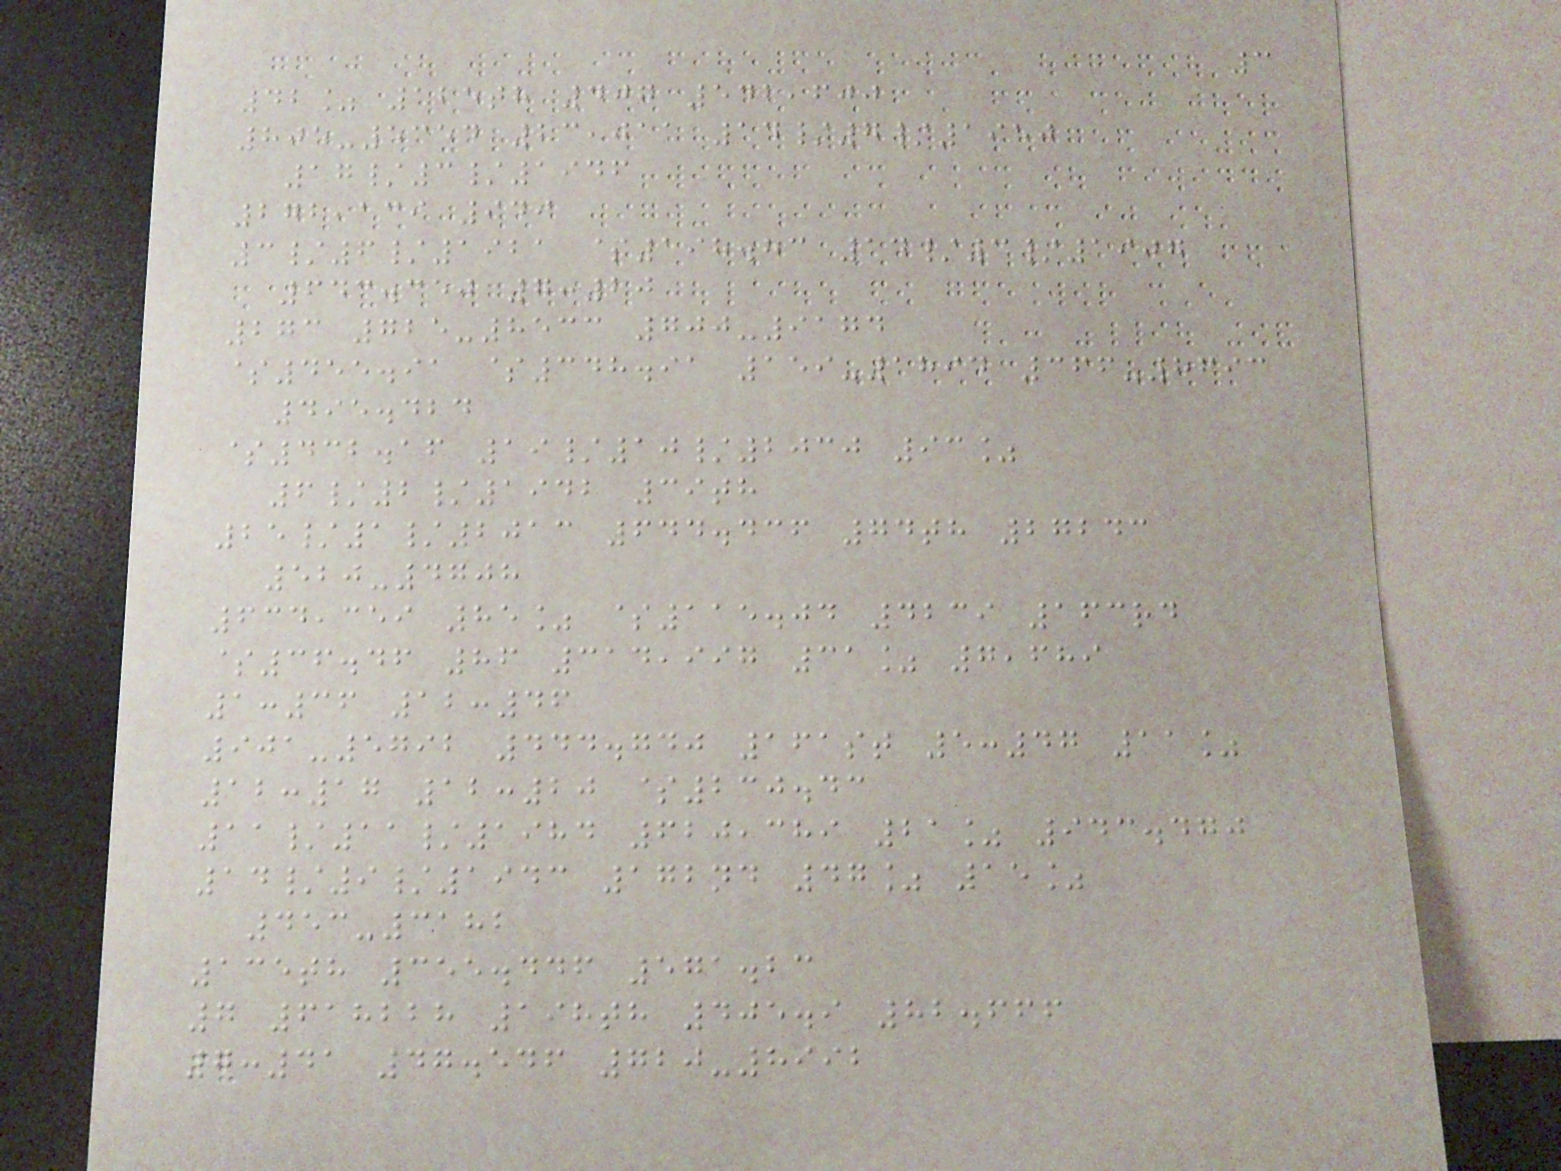3
42% 125th 407 542,600
805-5354 23,011 14/7/1950
17/3/1946
272,139 949
3/6/1921 $198.83 14/3/1907
643.350 7:20
273 725-8533 700-9174
$455.91 $348.91 159-1894 366-8693
495.424
$432.16 19/10/2030 93%
6/2/1942 39th
25/1/2013 644.436 74th 27243
520-4708
634,359 85% $115.04 4239 163rd
$36.46 86 314,997 31% 7,689
1:36 12:46
901-5792 444.740 161st 5:47 11%
12:17 12:20 $230.43
11/11/1984 620,389 21% 943.470
14/9/1943 172nd 47% 15%
453-3182
135th 355.446 571.23
7 618228 198th 405.9 82.666
7:41 47.546 720-8992
